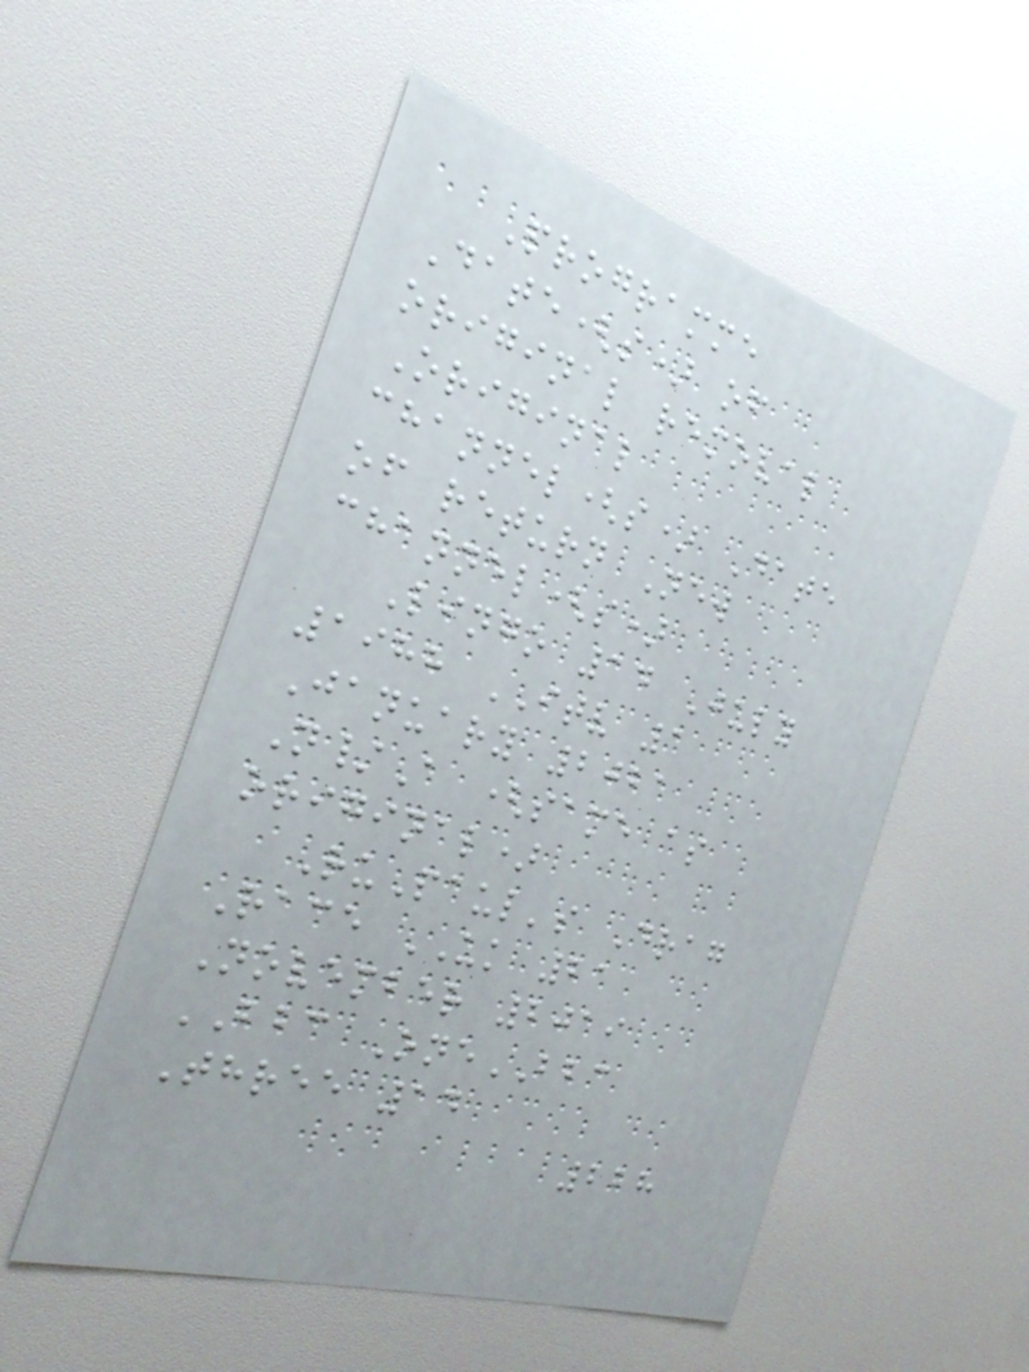Programme
Date(s) of
original removal
Original
channel(s) Date
of return New
channel(s)
Lingo 14 July
1988 ITV 1
January 2021
N/A (same as
original)
RuPaul's Drag
Race UK 21
November 2019
BBC OneBBC
Three 14
228
